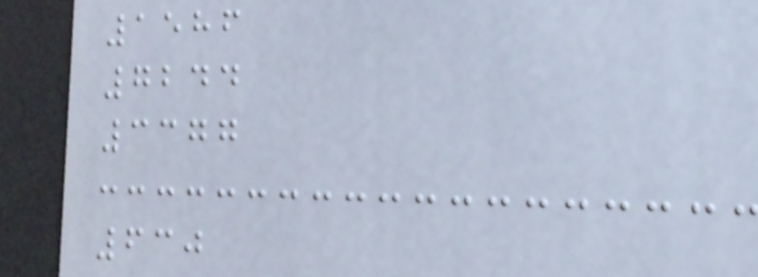1586
7244
3377
630
